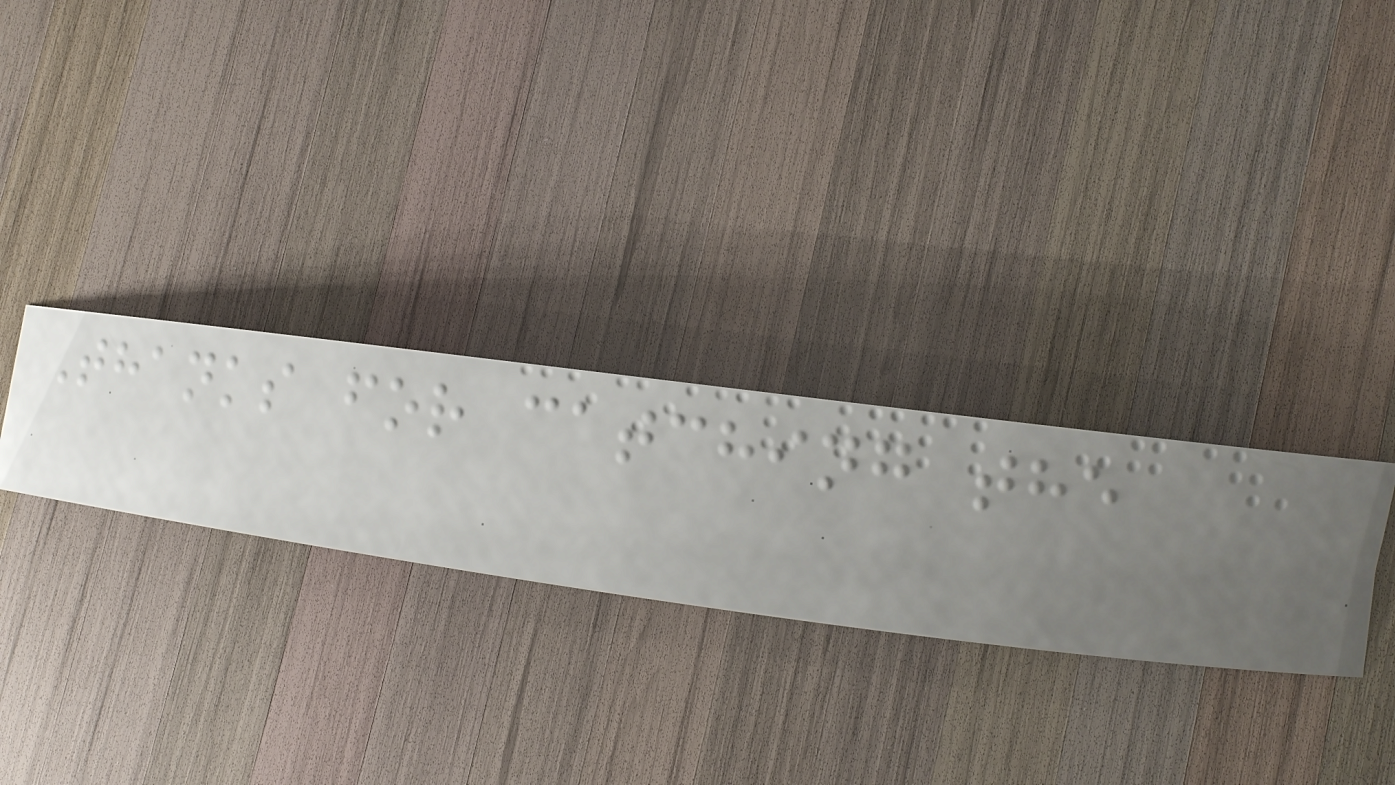Thanks for catching the
